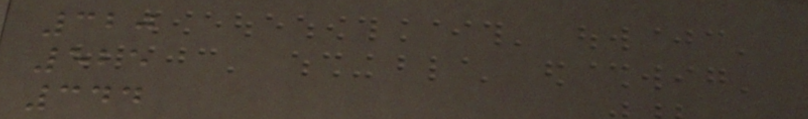320
525
344
